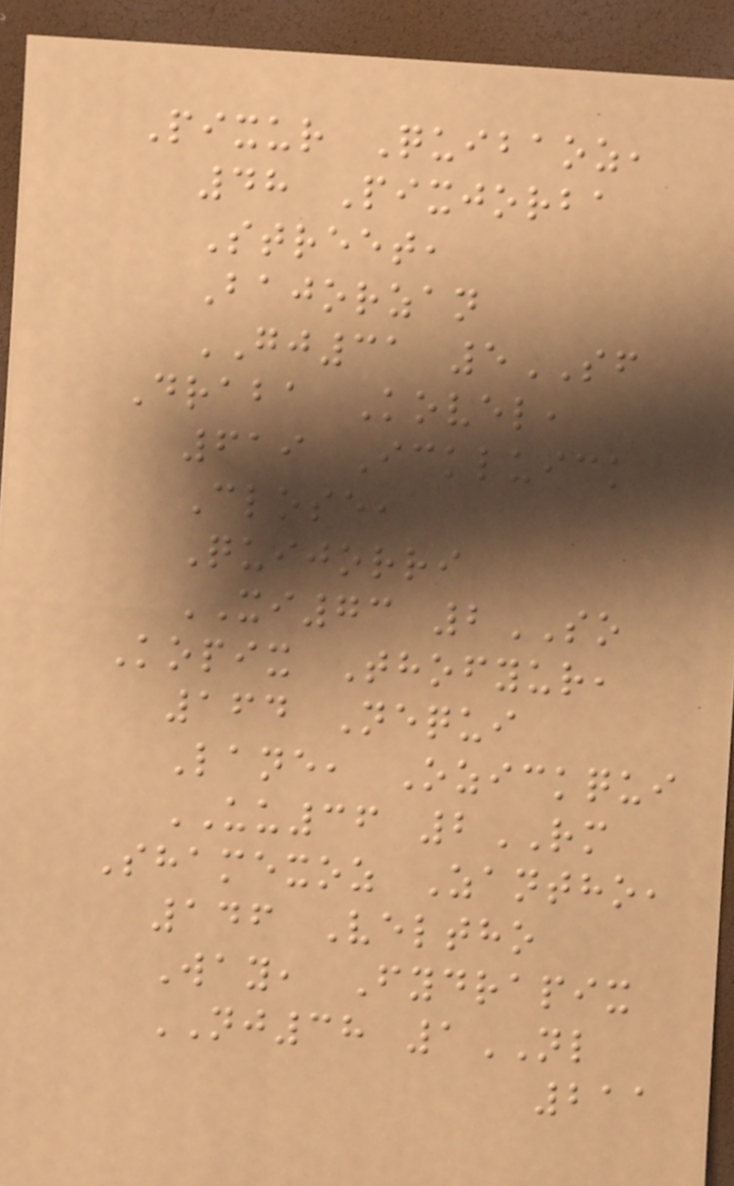Pixur Quibaoz,
48 Pixjorba
Street,
Bajorzan
GJ31 5SF
Draba Kovel,
619 Ickluick
Close,
Quijorri
XI73 2SO
Kopix Thofyur,
164 Nequi
Lane, Ozickqui
UU36 2RM
Shamexoz Zantho,
146 Veltho
Way, Fydrapix
NJ38 1NL
211
